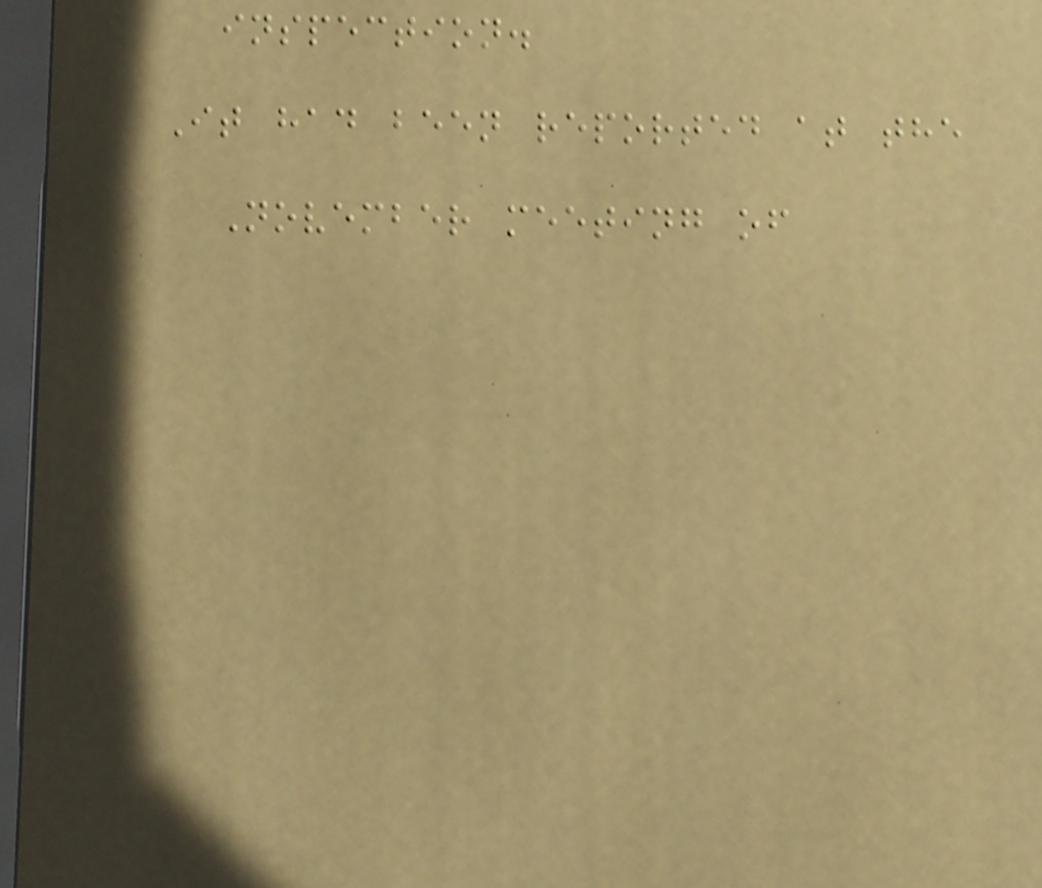inspection.
It had been reported at the
November meeting of
